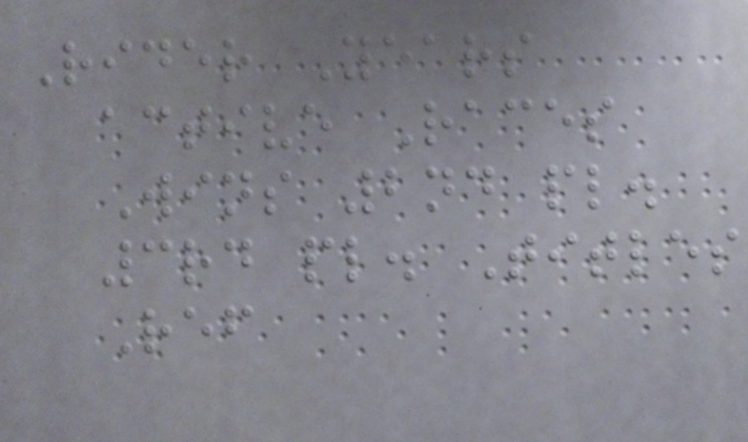Rider Years
active Races
Wins 2nd pl.
3rd pl. Titles
Ref
